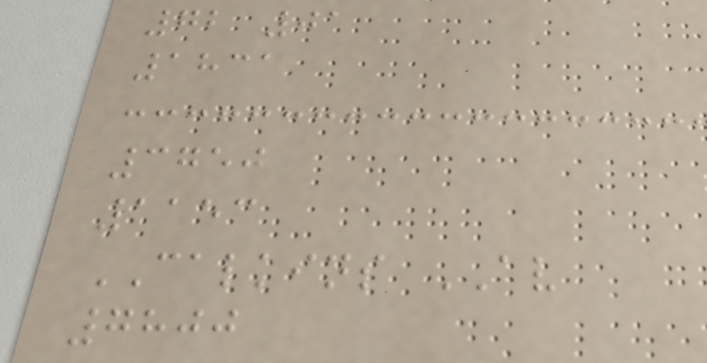72 01
1831
3750
1153
CALKINS AV
7800
